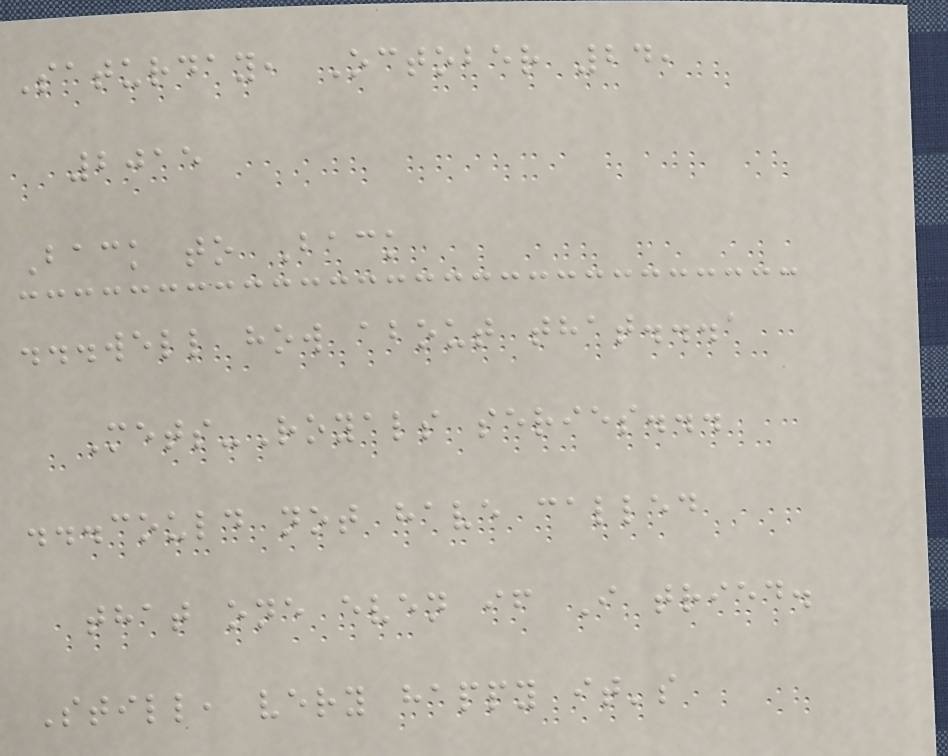Saturday, October 24,
2015
Back to Back
...well how about that...a
Mets-Royals series...
...could not have called
that one even if I tried.
Still, very happy it's
